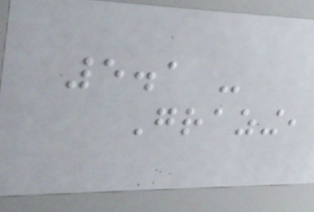5.1 -
Grazing,
